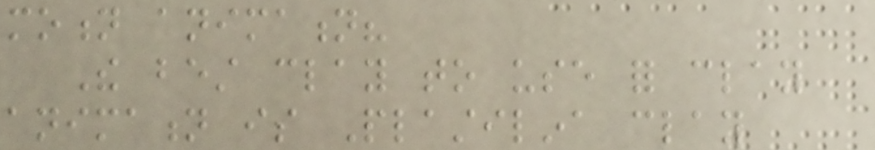motion animation?
The best clay to use for clay
animation is Plastilina clay
